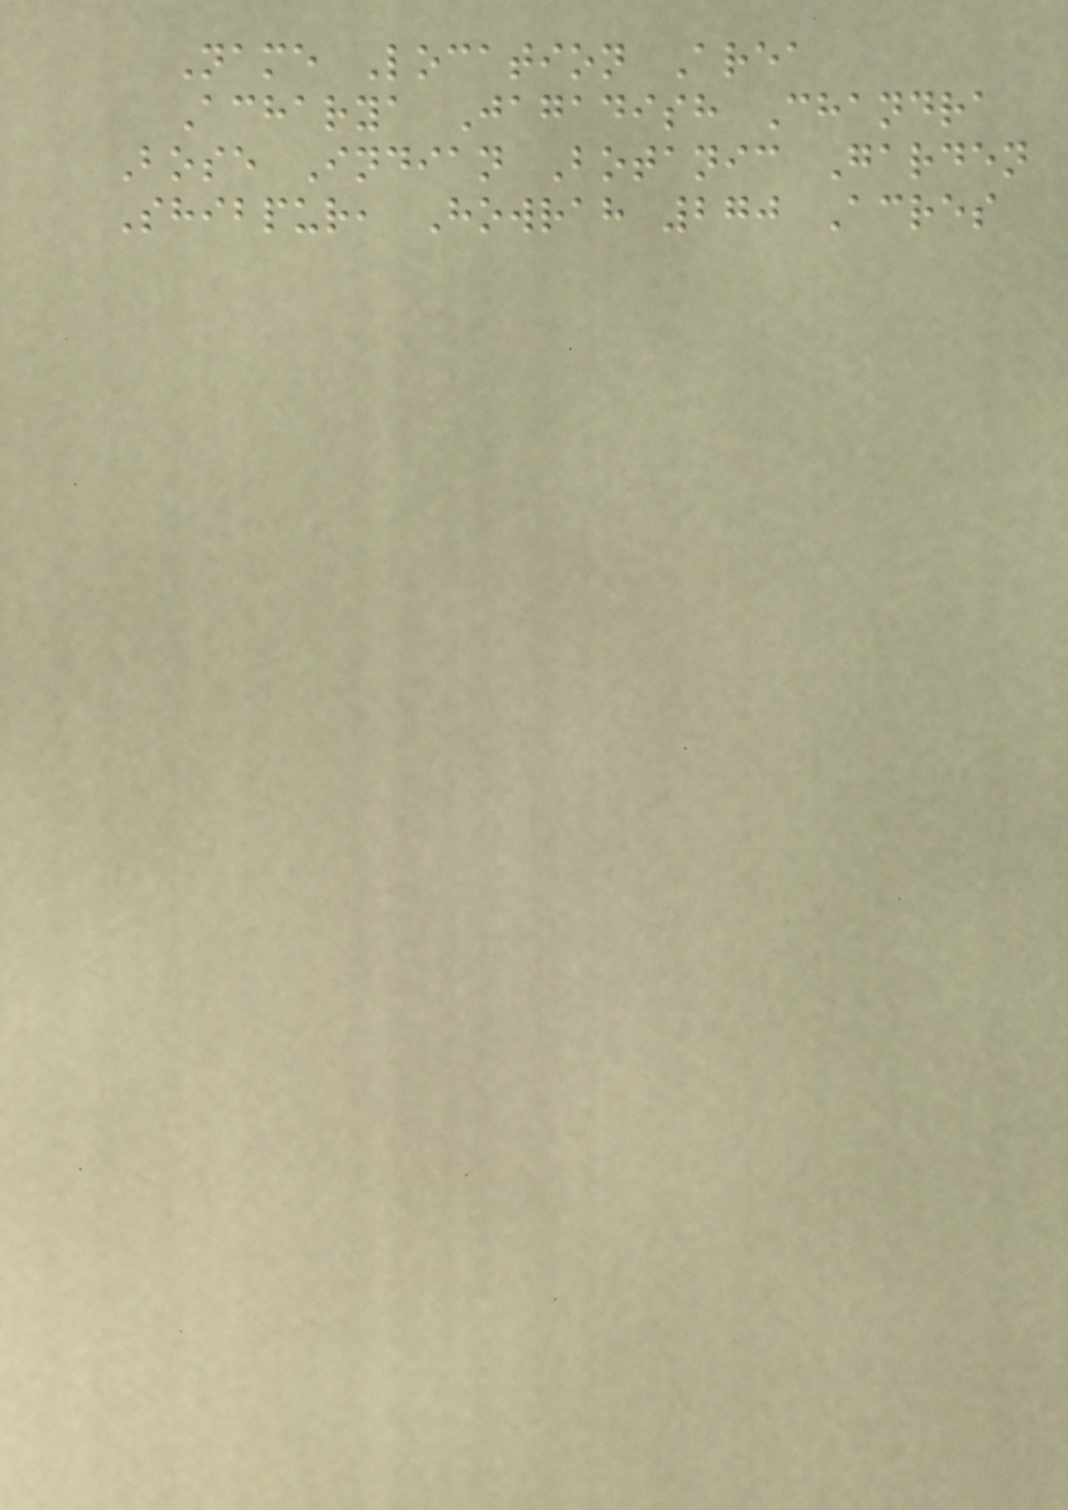Name Location Area
Acharya Jagadish Chandra
Bose Indian Botanic Garden
Shibpur, Howrah 270 Acres
